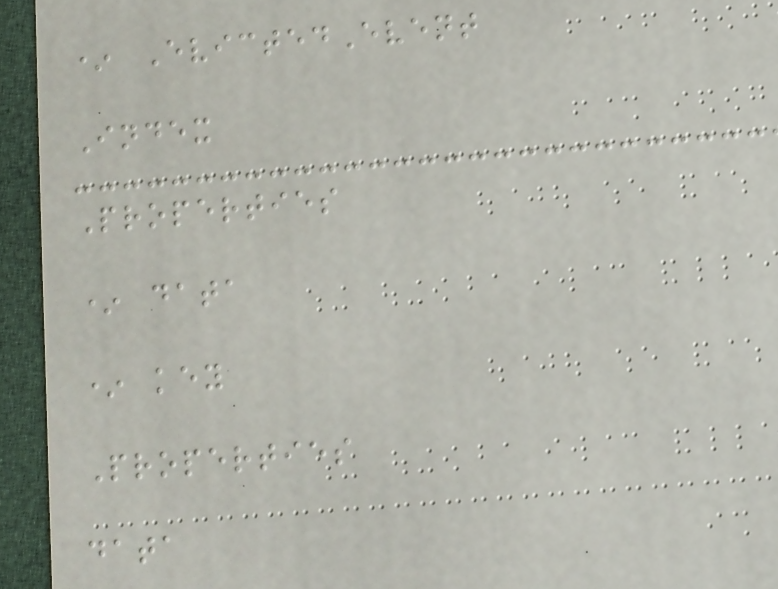* EvictedEvent
Index
Properties
* data
* key
Properties
data
